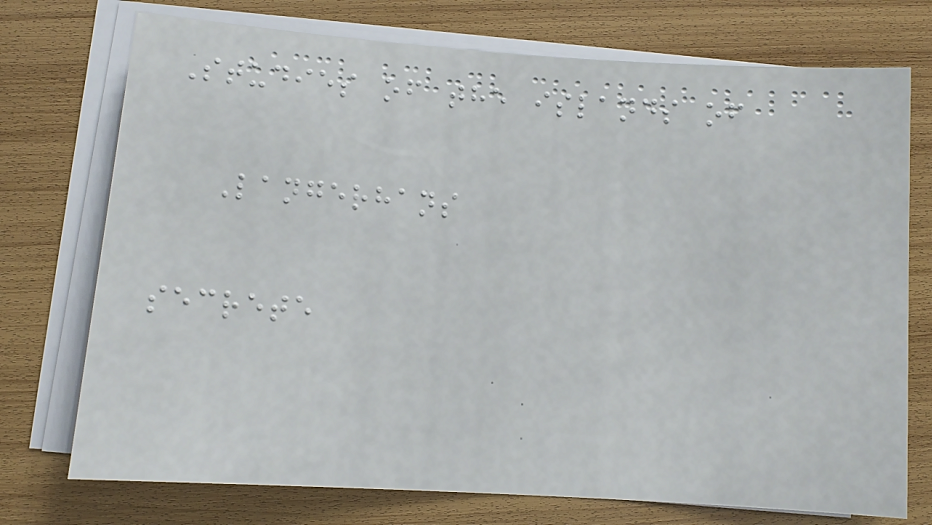Studies of the islands of
Langerhans
secrete
